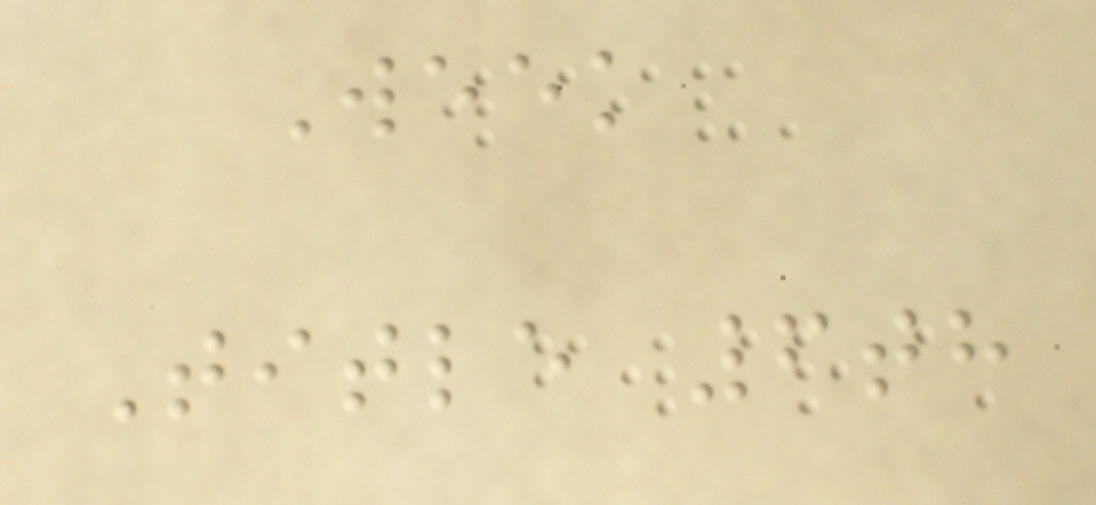Week
Title 6th
